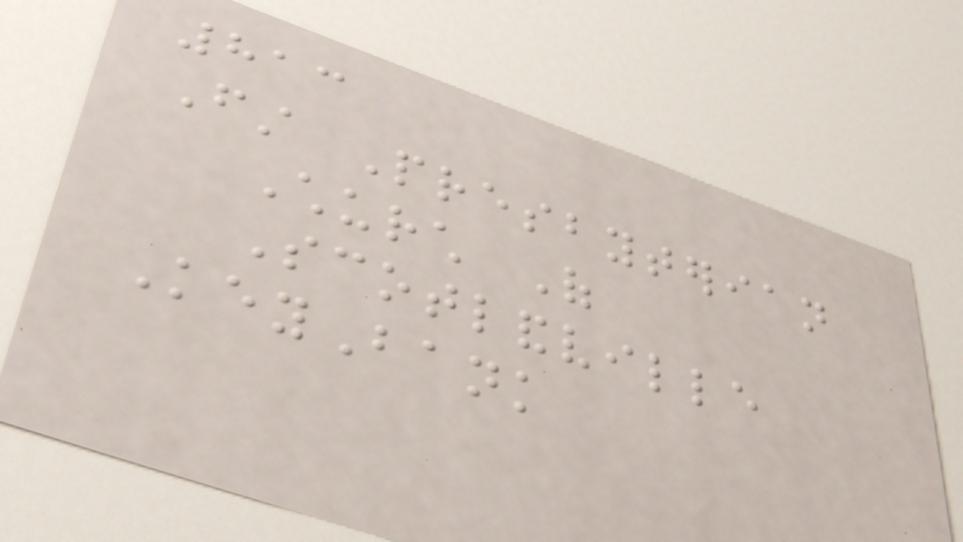813
First Presbyterian
Church Of
Scotlandville
KeyBank
